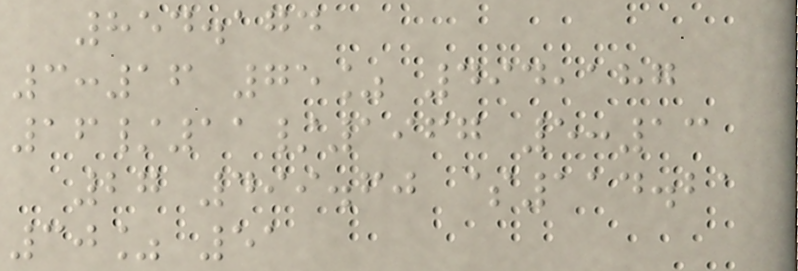854.174
3:16 75% 494,187
16/11/1967 5:13
27 499.60 $114.21
30% 51
